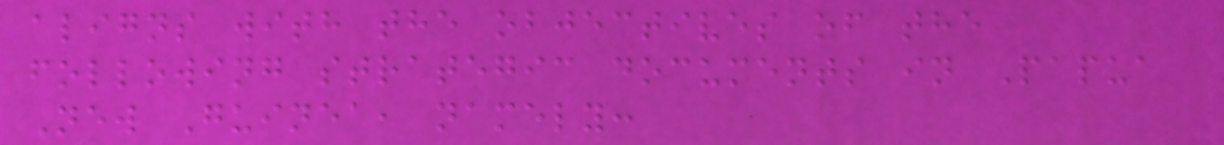aligns with the objectives of the
following strategic documents in Papua
New Guinea, namely:
